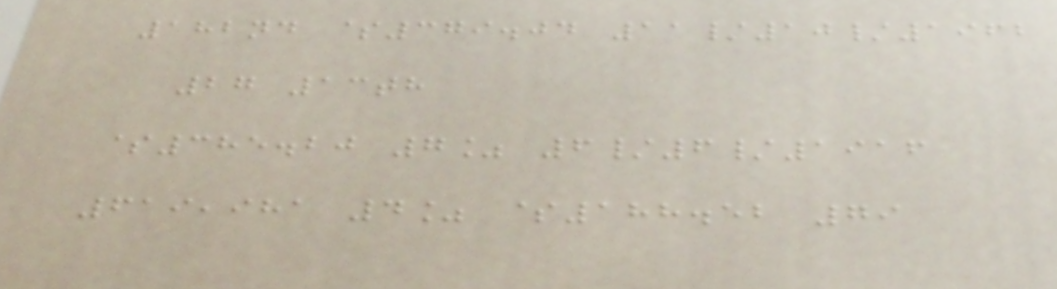182nd $379.04 11/10/1962
27 13th
$385.20 7% 6/6/1916
619,981 4% $188.52 79
